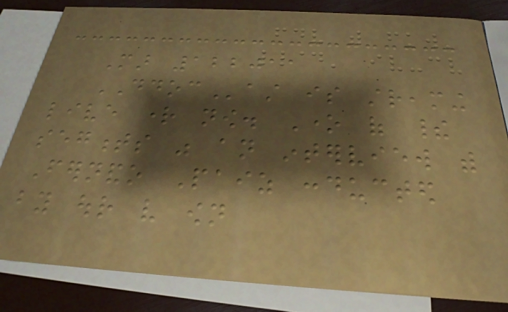Mar 122011
DDOCast is streaming
live right now. One of their
segments was an interview with
Fernando Paiz conducted
by our very own
